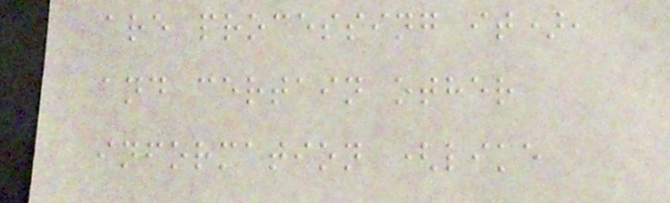are processing it),
and certain other
information (like
